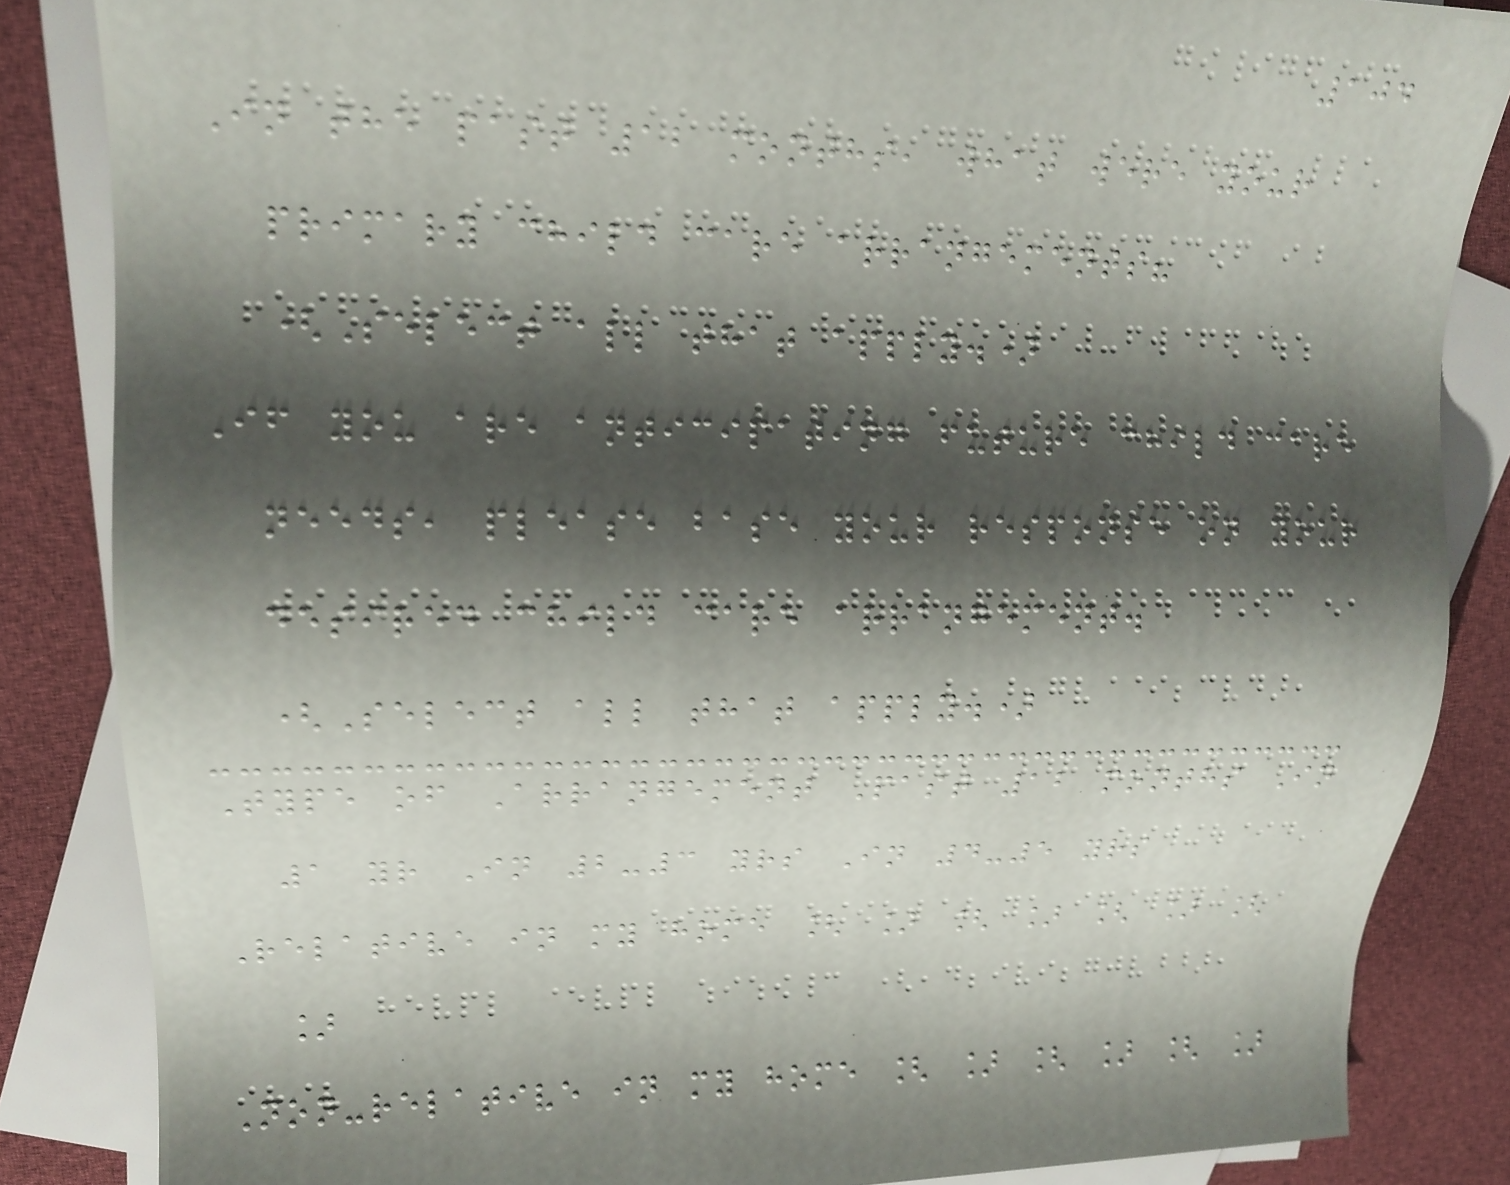104
In the past 12 months, what were your
primary child care arrangements?
(Select all that apply.)
If you are anticipating future child care
needs, please base your response on your
desired child care arrangement.
(Select all that apply.)
Type of Arrangement Past 12 months In
1 yr In 2-3 yrs In 4-5 yrs
Relative in my home [ ] [ ] [ ] [
]
Non-relative in my home [ ] [ ] [ ]
